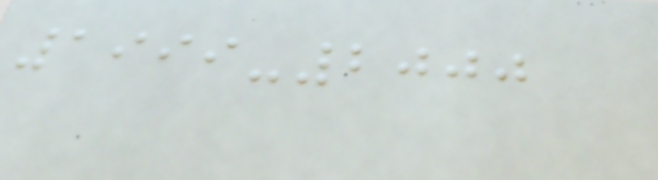1999-2000
